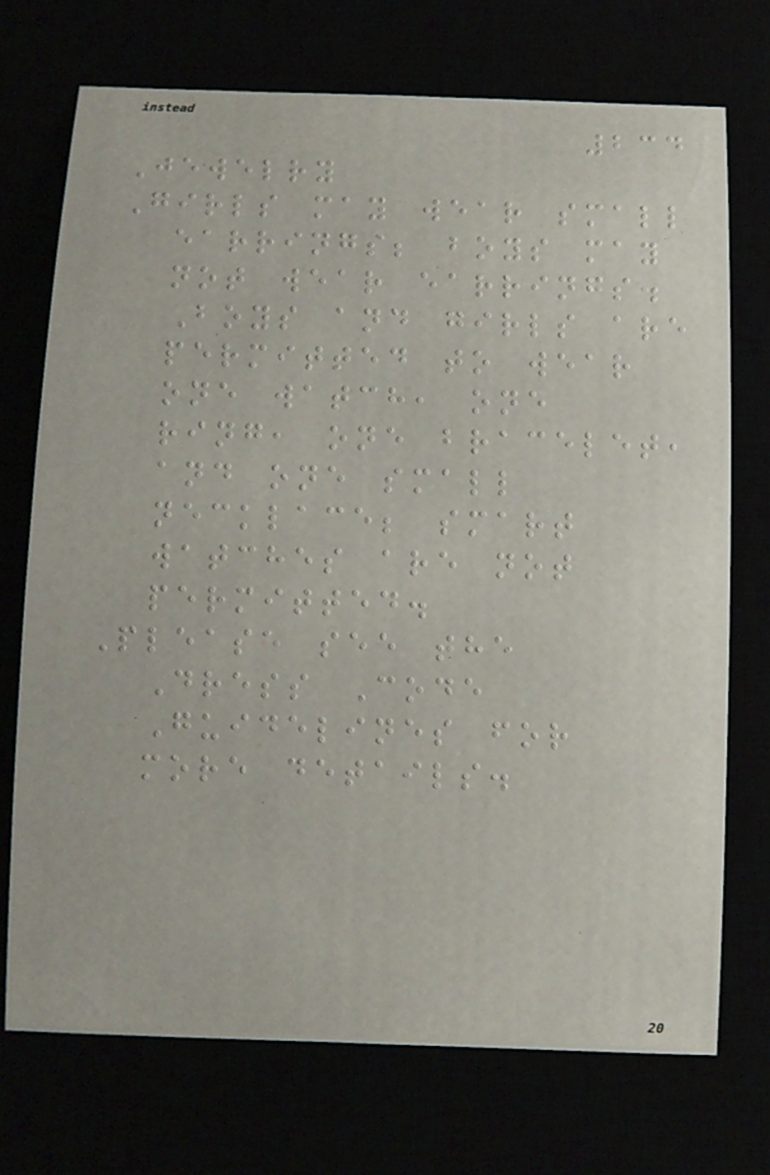234
Jewelry
Girls may wear small
earrings; boys may
not wear earrings.
Boys and girls are
permitted to wear
one watch, one
ring, one bracelet,
and one small
necklace; smart
watches are not
permitted.
Please see the
Dress Code
Guidelines for
more details.
